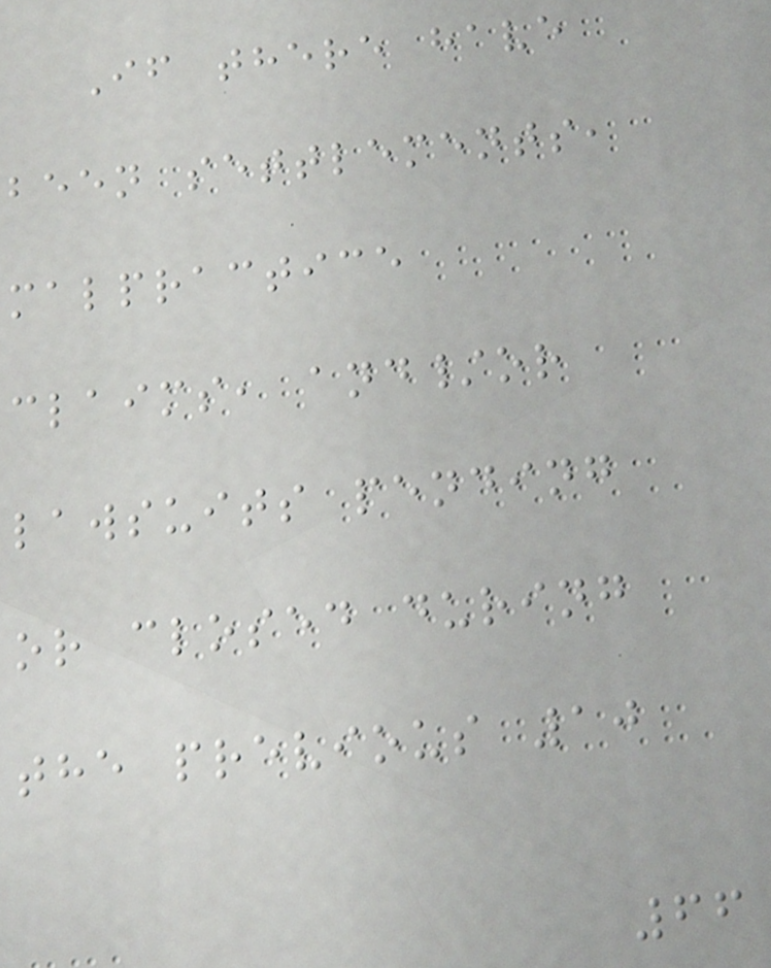If there have
been settlements,
malpractice
claims, and/or
lawsuits pending
or closed during
the previous 10
66
